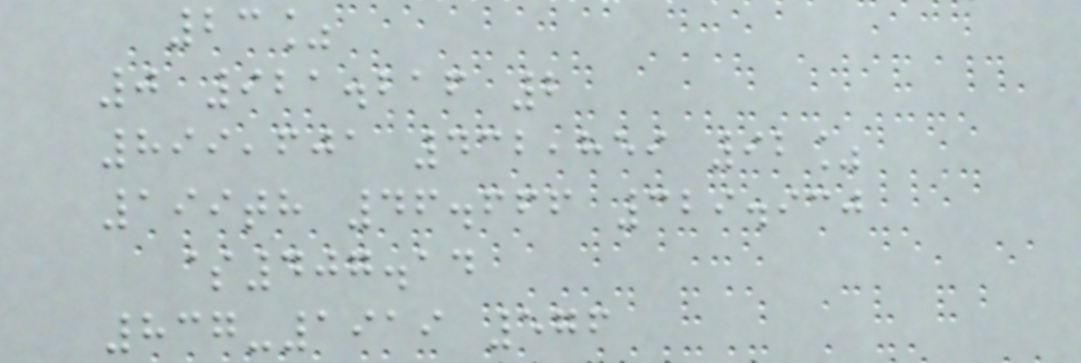23%
0 921.216 2
899,601 432,859 92%
199th 46.666 329.930
$407.14
837-1919 576
